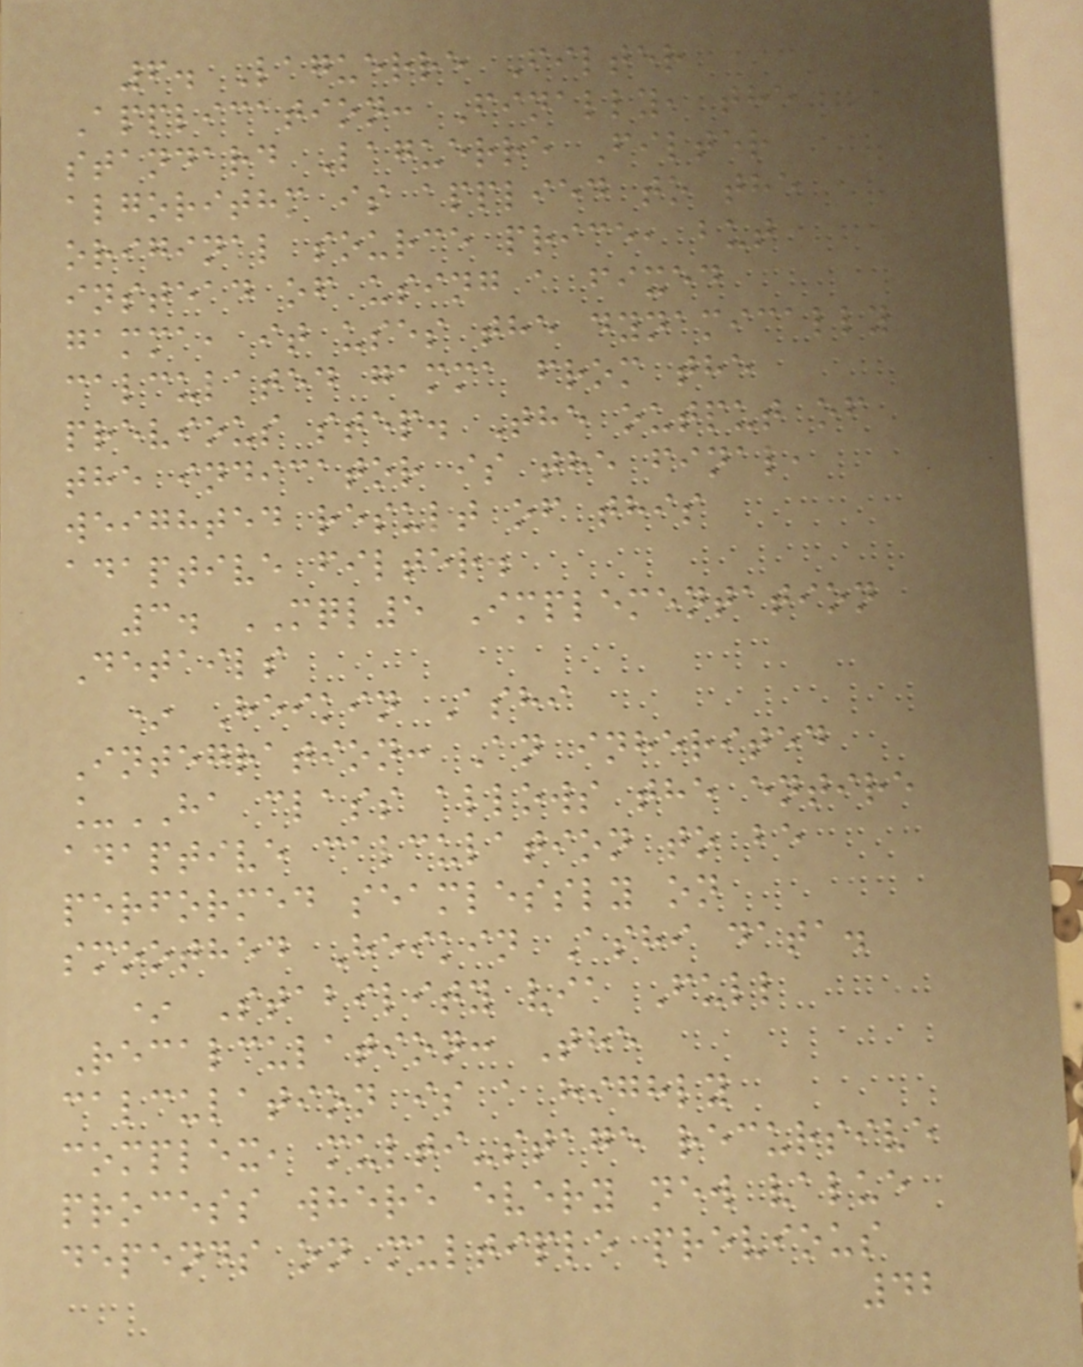6. Laguerre Filter
Application: Finally, the
standard Laguerre Filter
algorithm is applied to the
original source price, but
instead of using a fixed
gamma, it uses the dynamically
calculated gamma from the
previous step. The output of
the indicator is the final,
weighted result of this
adaptive filter.
3. MQL5 Implementation
Details
* Heikin Ashi
Integration: An inherited
_HA class allows the entire
adaptive calculation to be
performed seamlessly on
smoothed Heikin Ashi data.
* Stability via Full
Recalculation: The
calculation is a highly
complex, multi-stage recursive
process where every new value
depends on multiple previous
42
